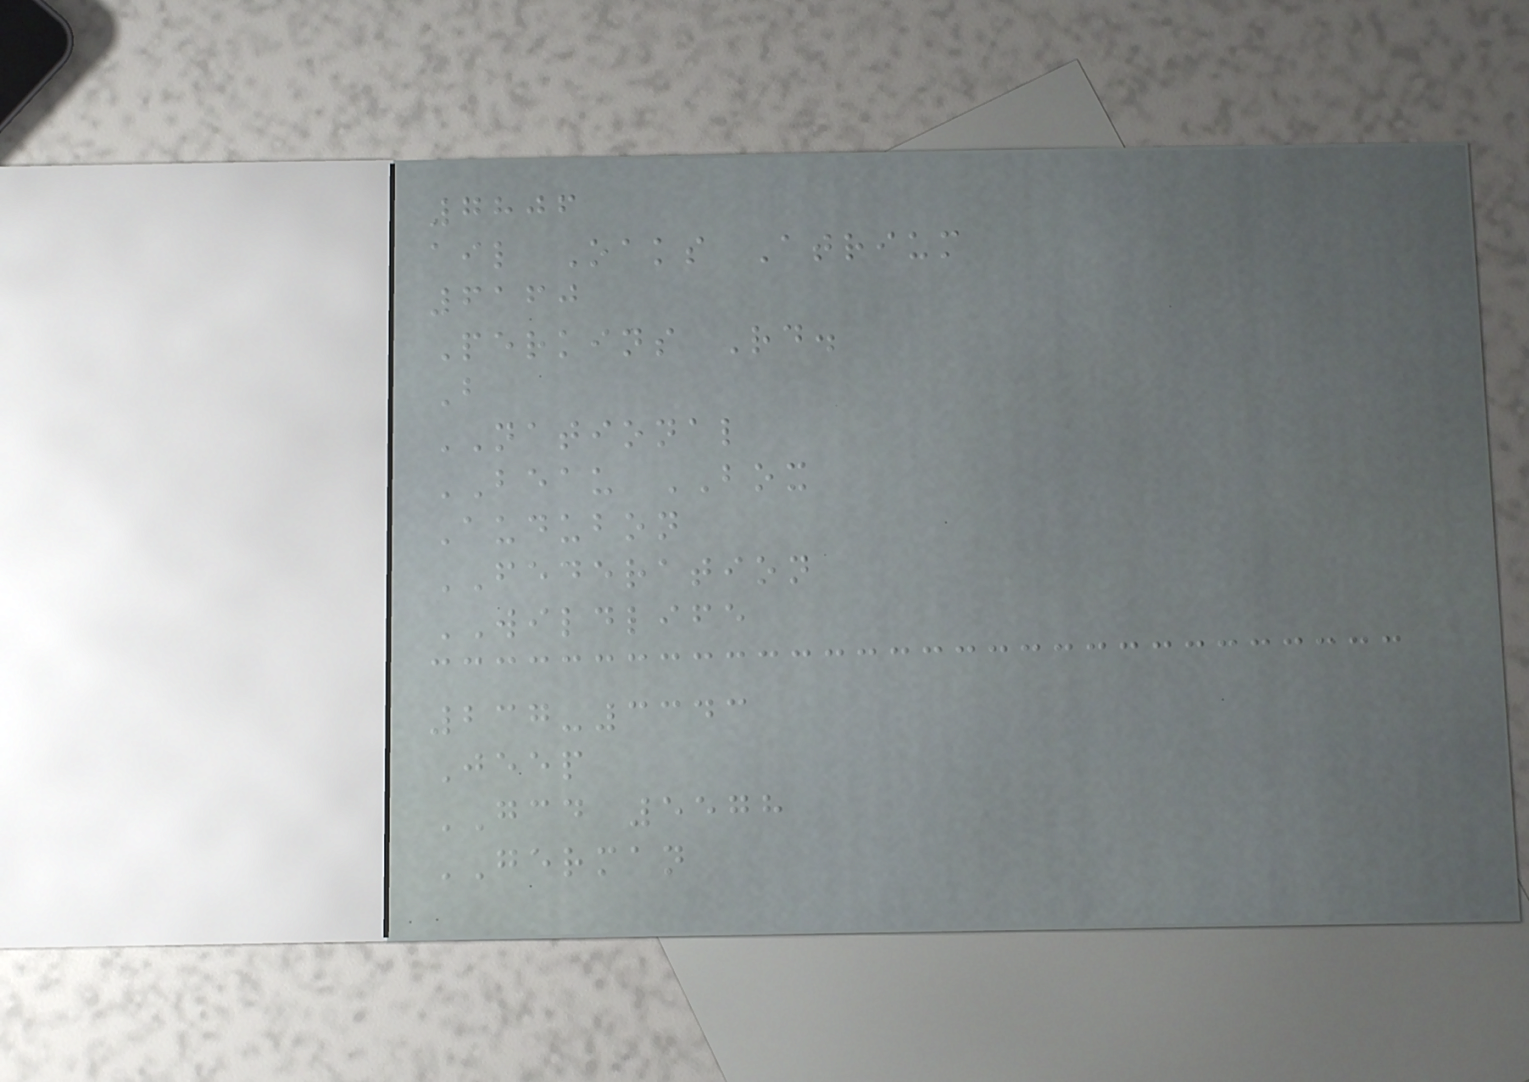7806
ail Oaks Atrium
6160
Perkins Rd.
B
NATIONAL
BEAU BOX
Audubon
FEDERATION
WILDLIFE
237-3343
Jeep
GCD 5578
GERMAN
